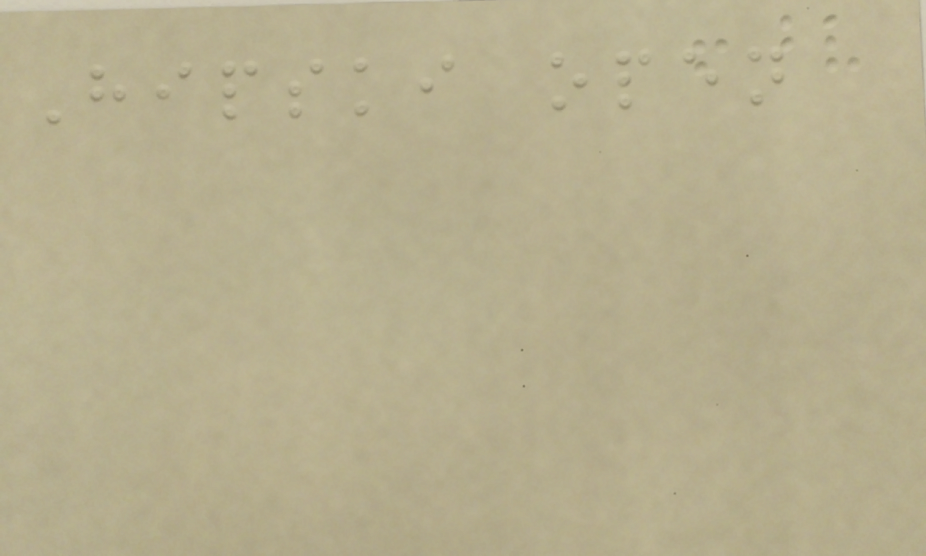Hipski open
